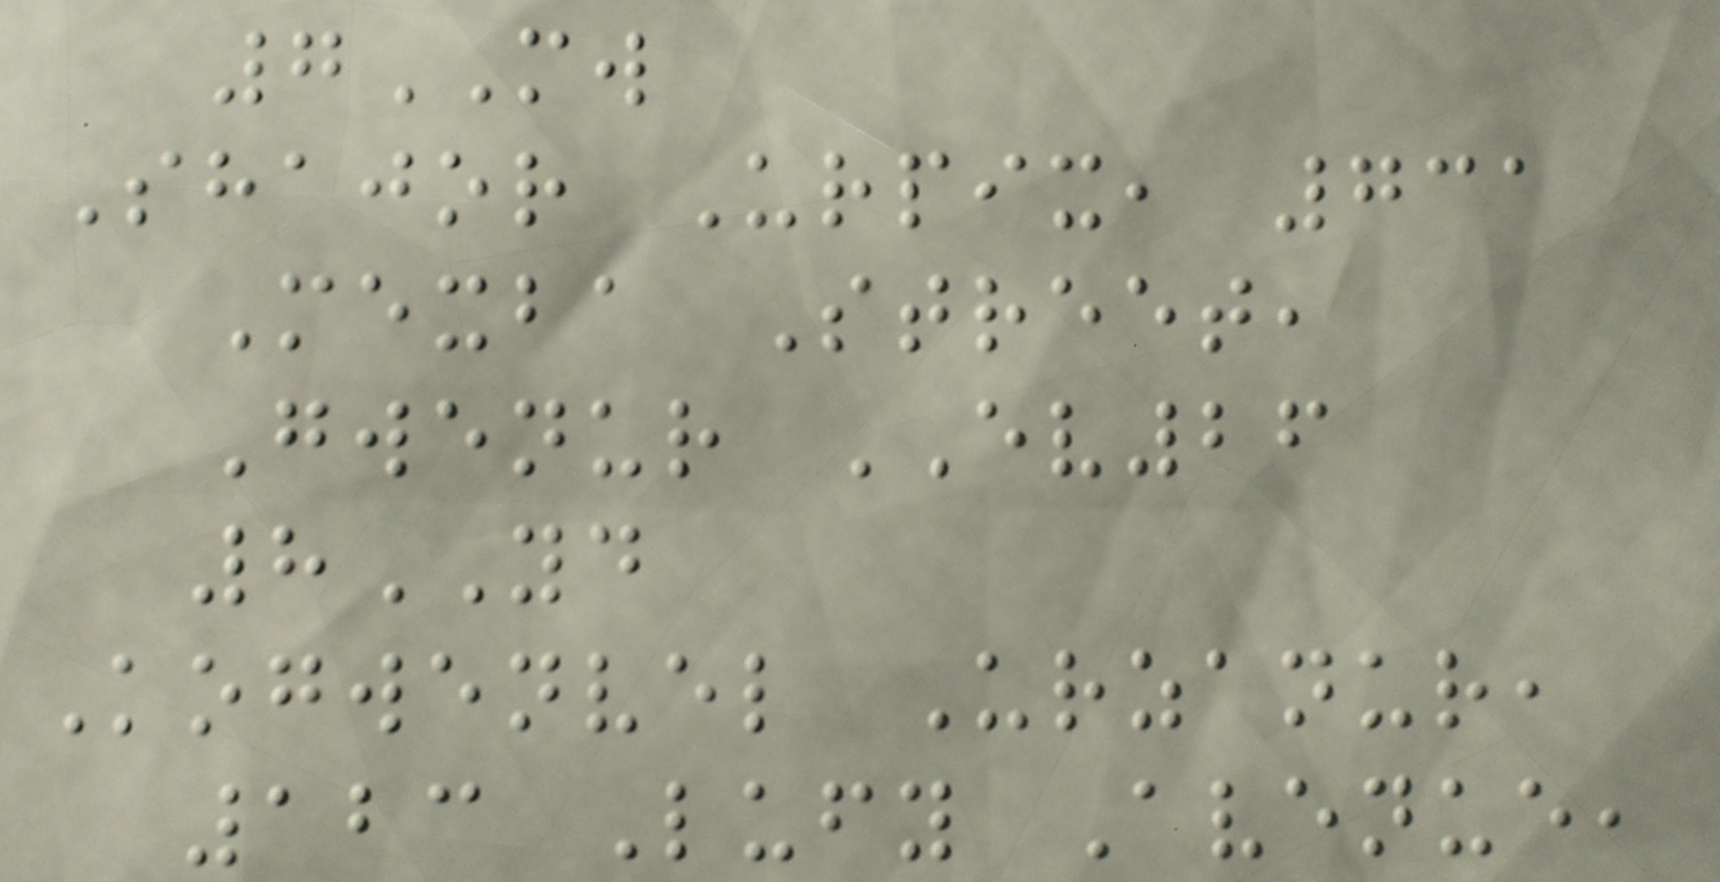7MW
Shajor Urpix, 731
Mexba Street,
Gwenur EV26
8YD
Kogwenvel Urzanur,
123 Lufy Avenue,
